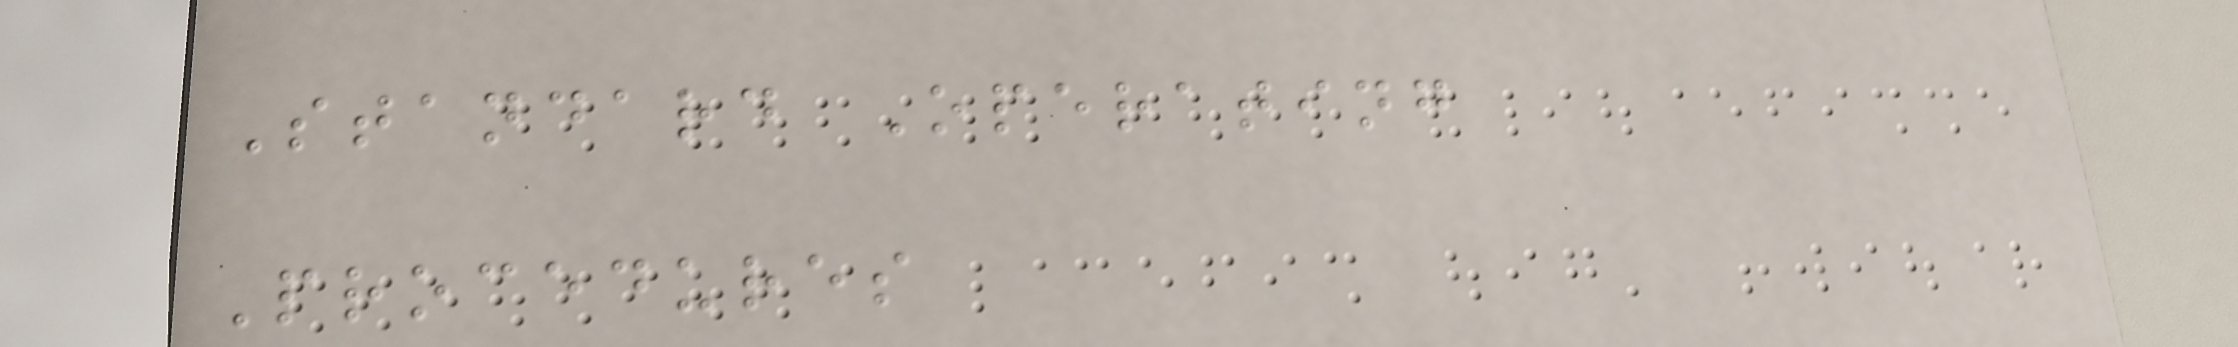Standard Operating
Procedures
